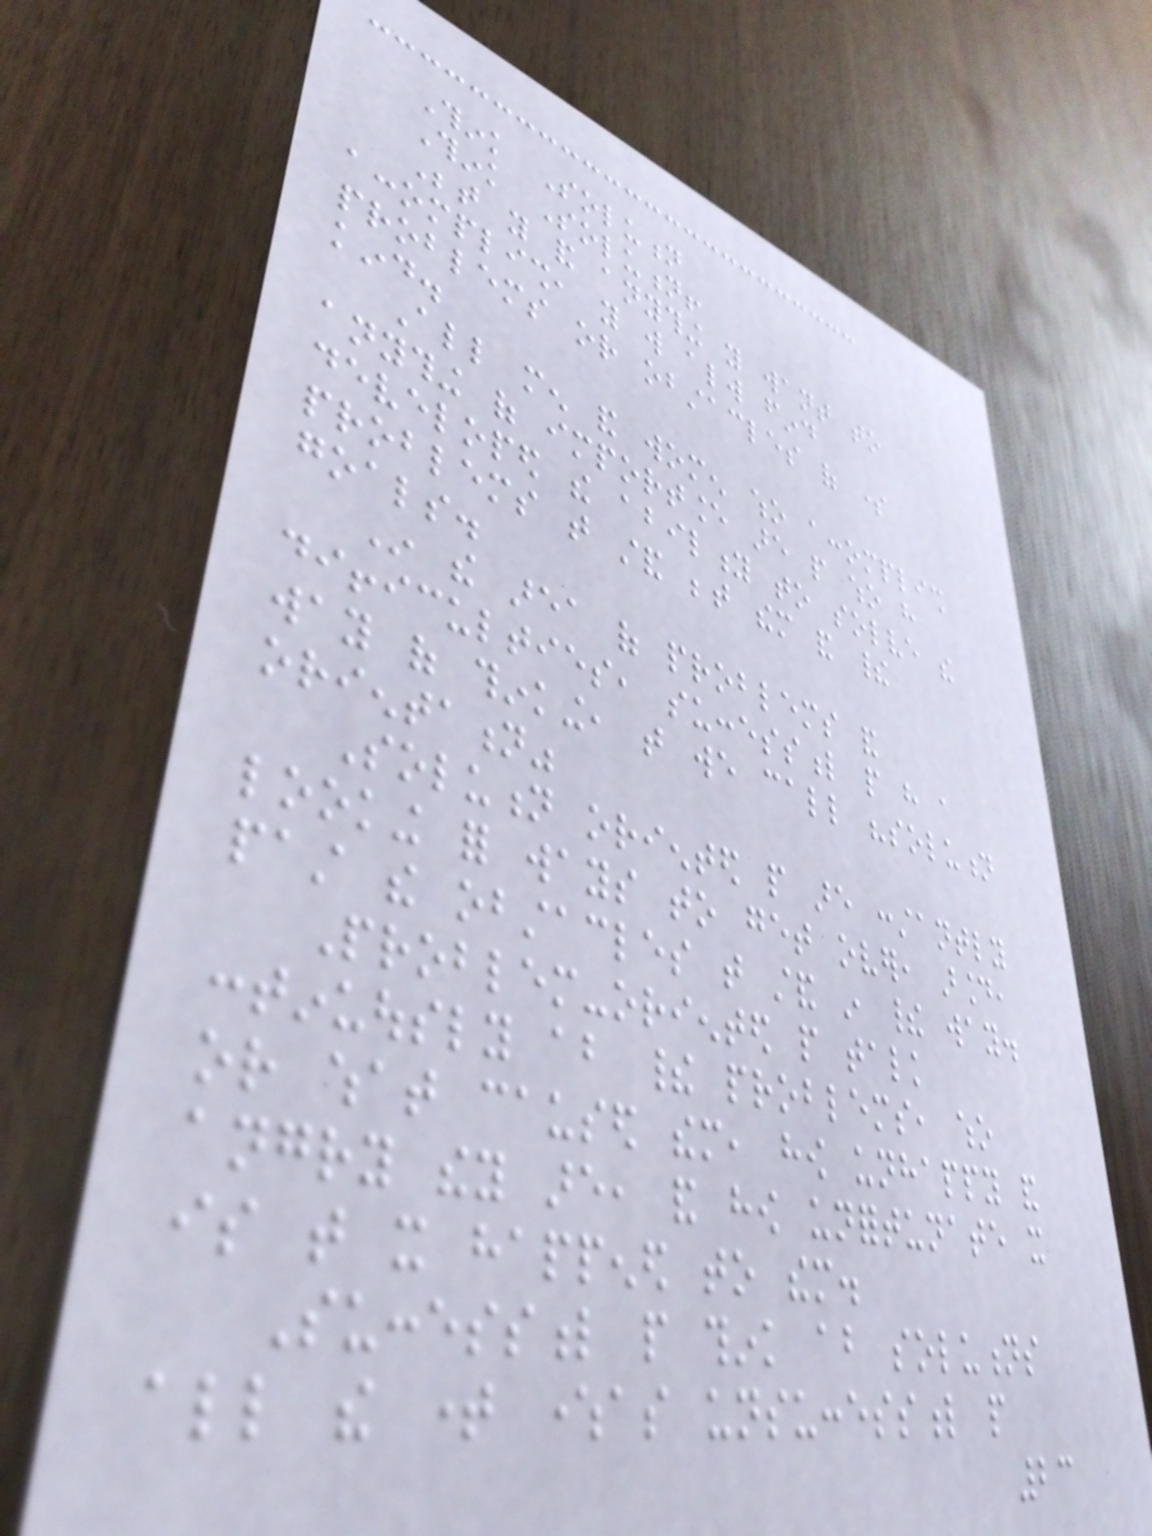Think Solution
Think Solution!
Between you and anything you want to
accomplish, you will always find
problems or obstacles of some
kind.
All men and women who accomplish
anything of importance are people who have
developed the ability to solve the
problems that stand between them and their
goals.
In the area of problems and
difficulties, successful people have a
way of thinking, that we call "solution
orientation"
Solution oriented people are constantly
looking for ways to get over, around,
past the obstacles that stand in their way.
Problem-oriented people talk
continuously about their problems, who
or what caused them, how unhappy and
angry they are, and how unfortunate it
is that it happened to them.
Successful people think about solutions
all the time whereas unsuccessful people
23
